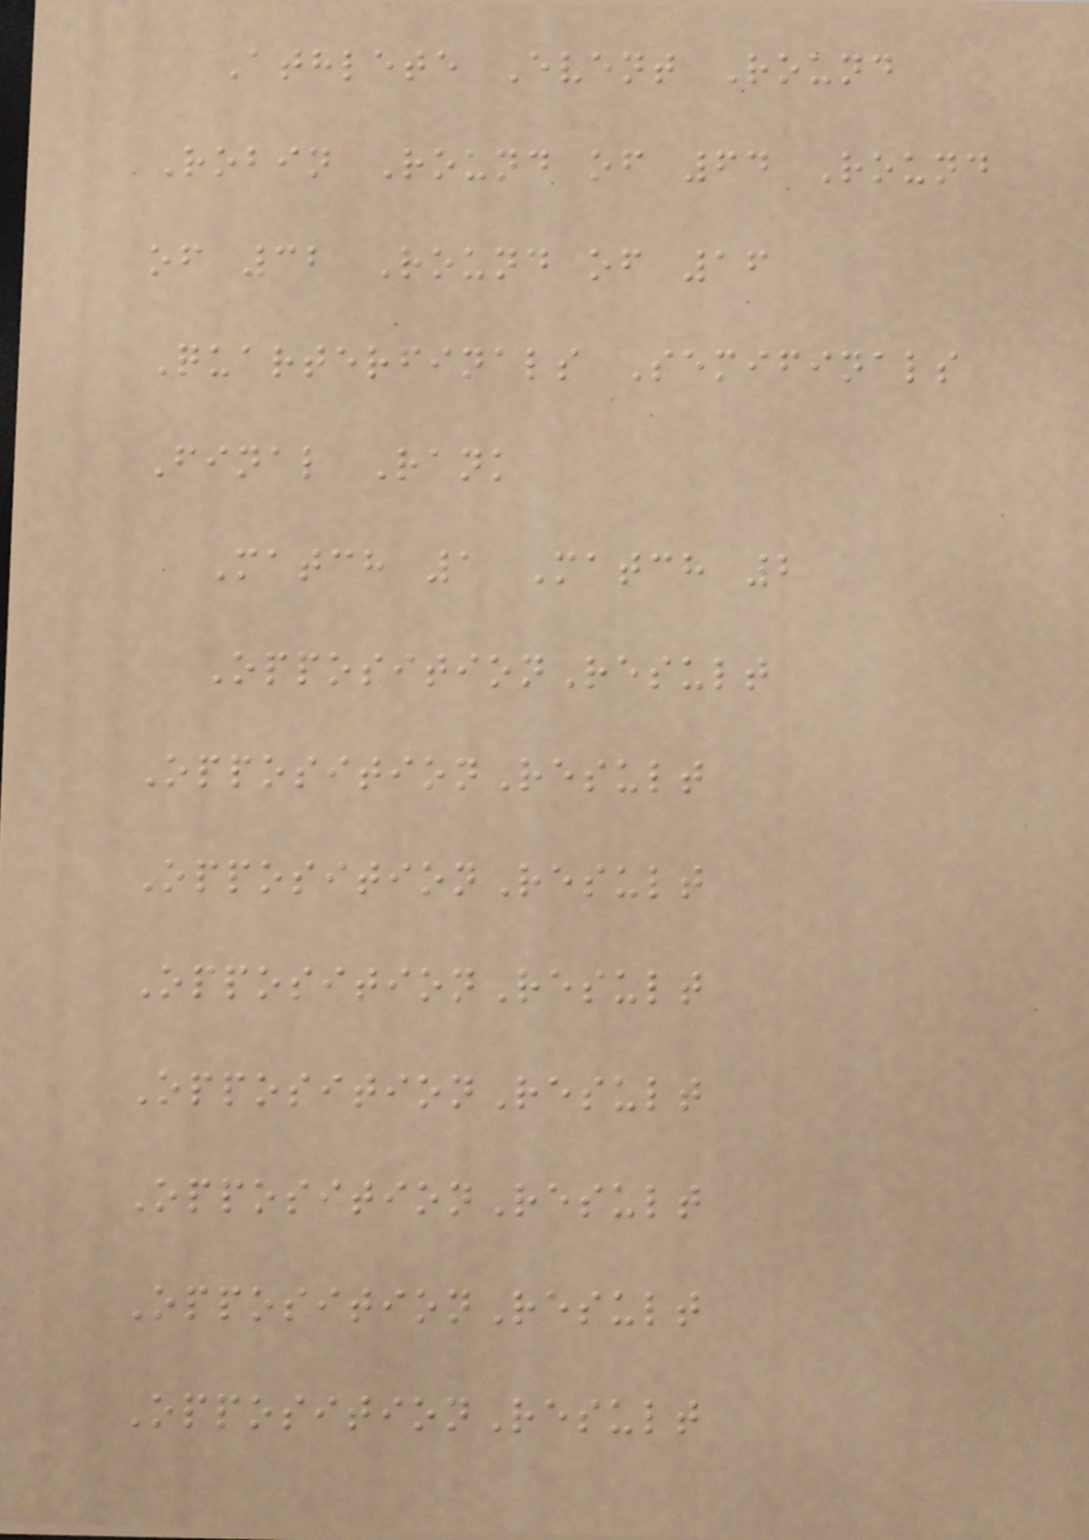Athlete Event Round
Robin Round of 64 Round
of 32 Round of 16
Quarterfinals Semifinals
Final Rank
Match 1 Match 2
OppositionResult
OppositionResult
OppositionResult
OppositionResult
OppositionResult
OppositionResult
OppositionResult
OppositionResult
